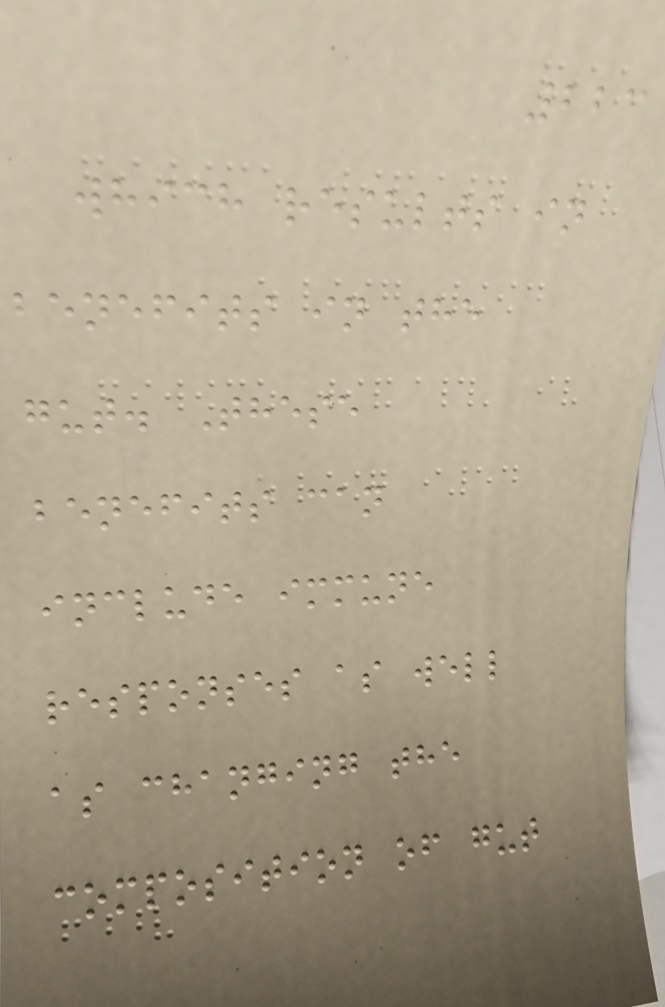223
which results in
benefits in the
gut. These
benefits can
include immune
responses as well
as changing the
composition of gut
